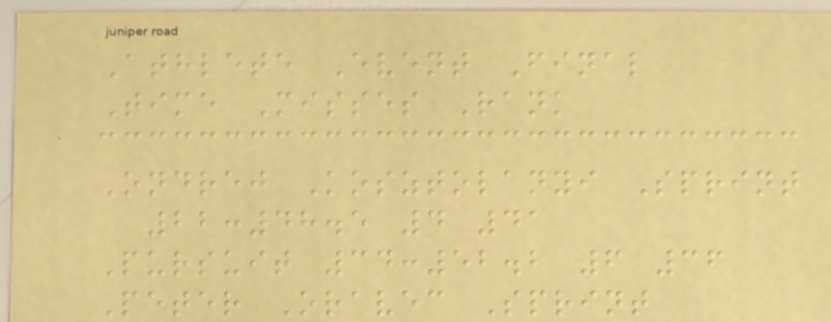Athlete Event Final
Time Misses Rank
Ondrej Kosztolanyi Sprint
22:48.5 4 41
Pursuit 34:52.2 6 36
Peter Oravec Sprint
